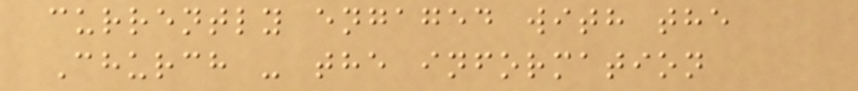currently engaged with the
Church - the information
